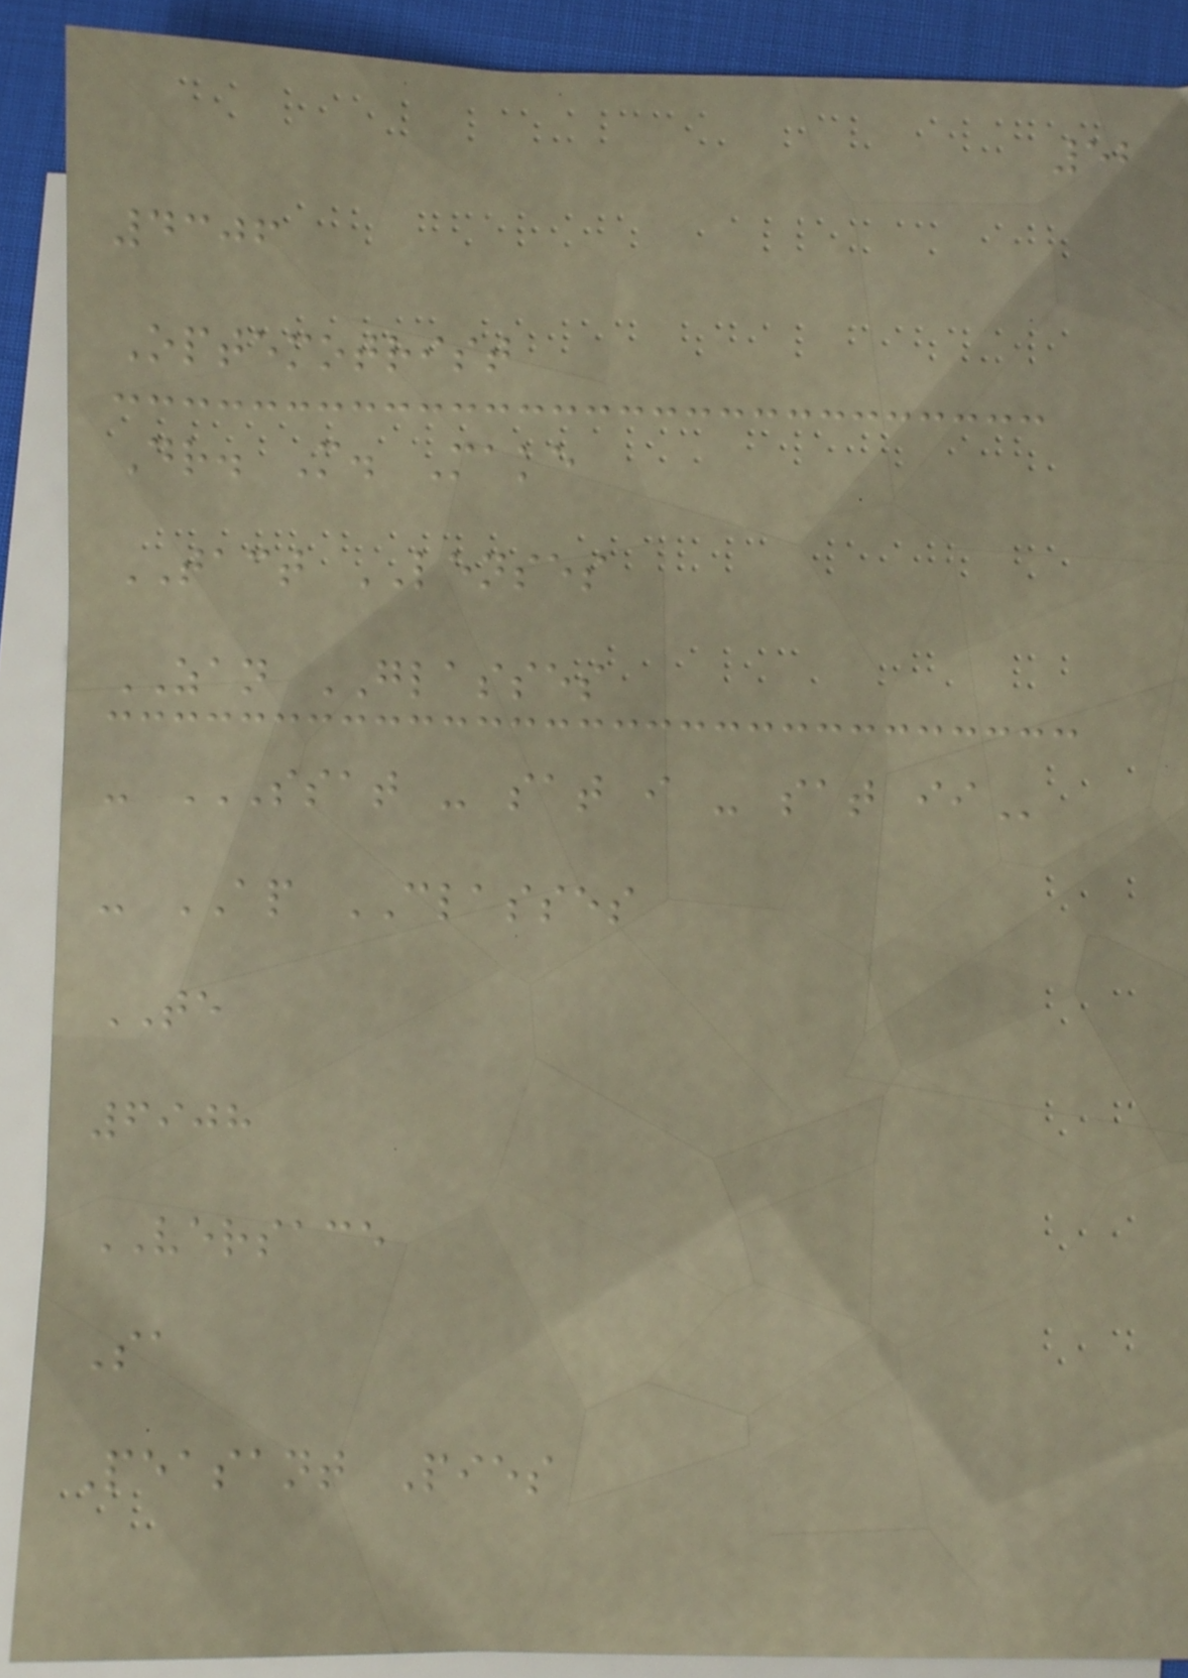52
4306
Optemotrist
Dr. M. Make
TACT LENSES
ZAN GLASSES
- SSAT - SAT I - SAT II
- AP CLASSES
TE
6908
VERSACE
Sa
Peasant Pies
